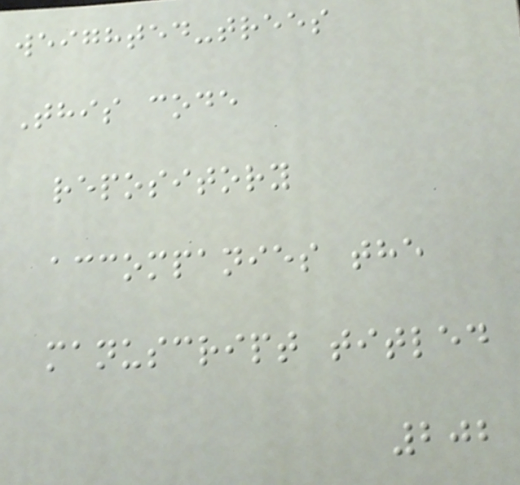weighted-trees
This code
repository
accompanies the
manuscript titled
202
